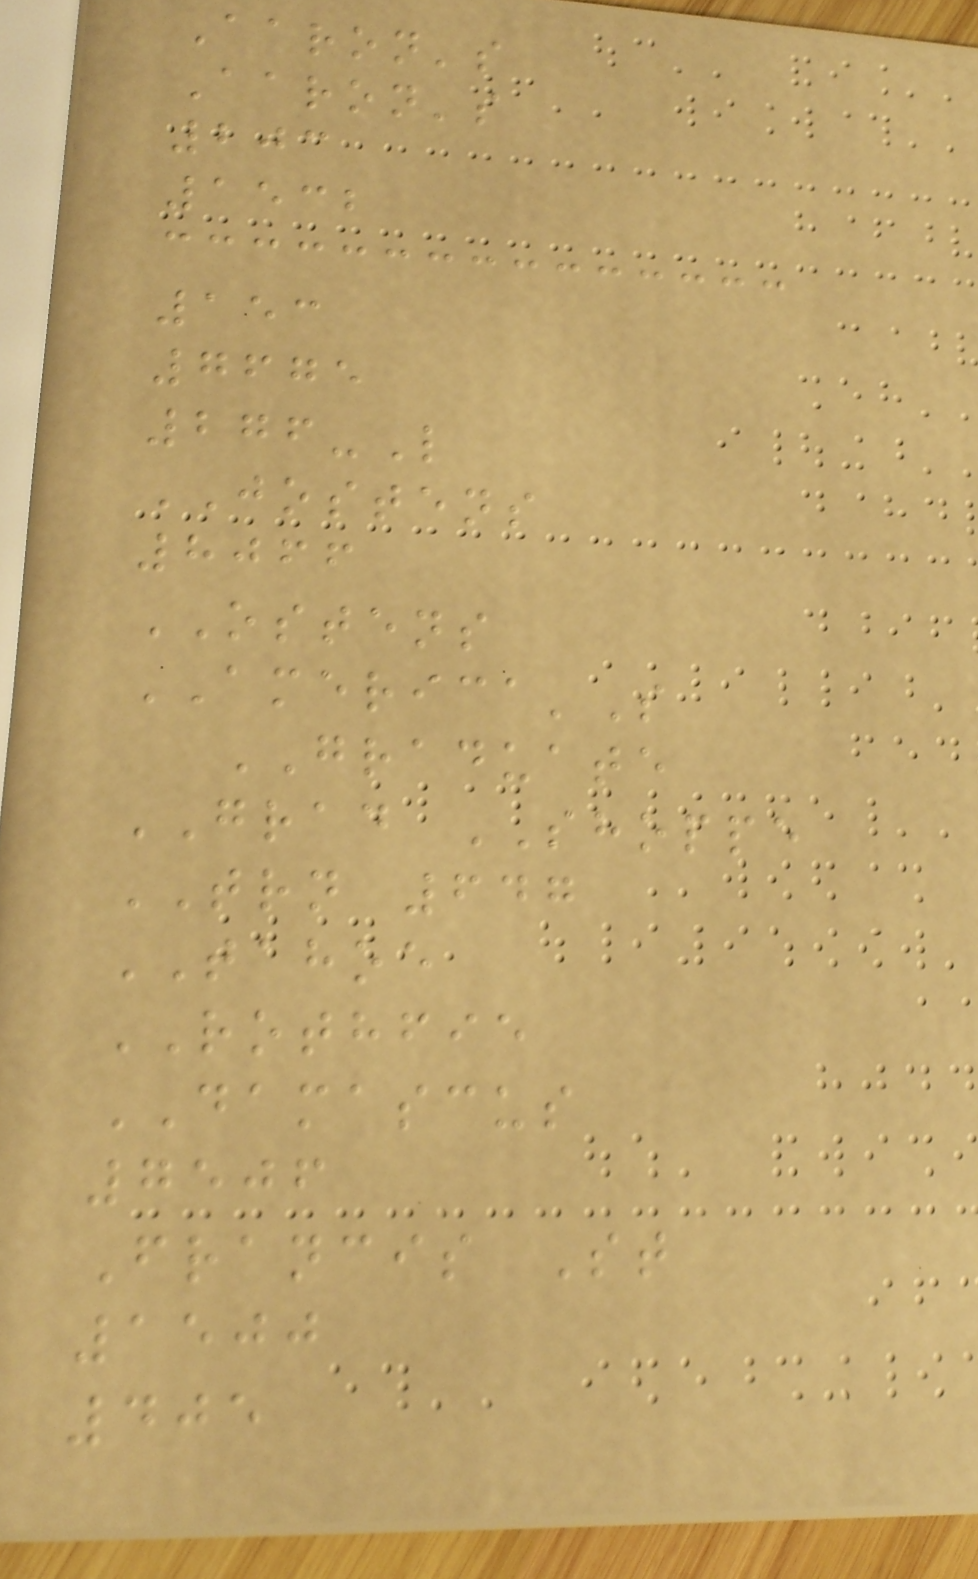Aaron's
Aaron's
203
1532
153
7675
276-L
JOSTENS
8066
OSTENS
AMERICA'S
GRADUATE
GRAD SHOPPE
TRN 647
TAHOE
ROTHFIE
DAMASCUS
7506
Francis St
1500
405
